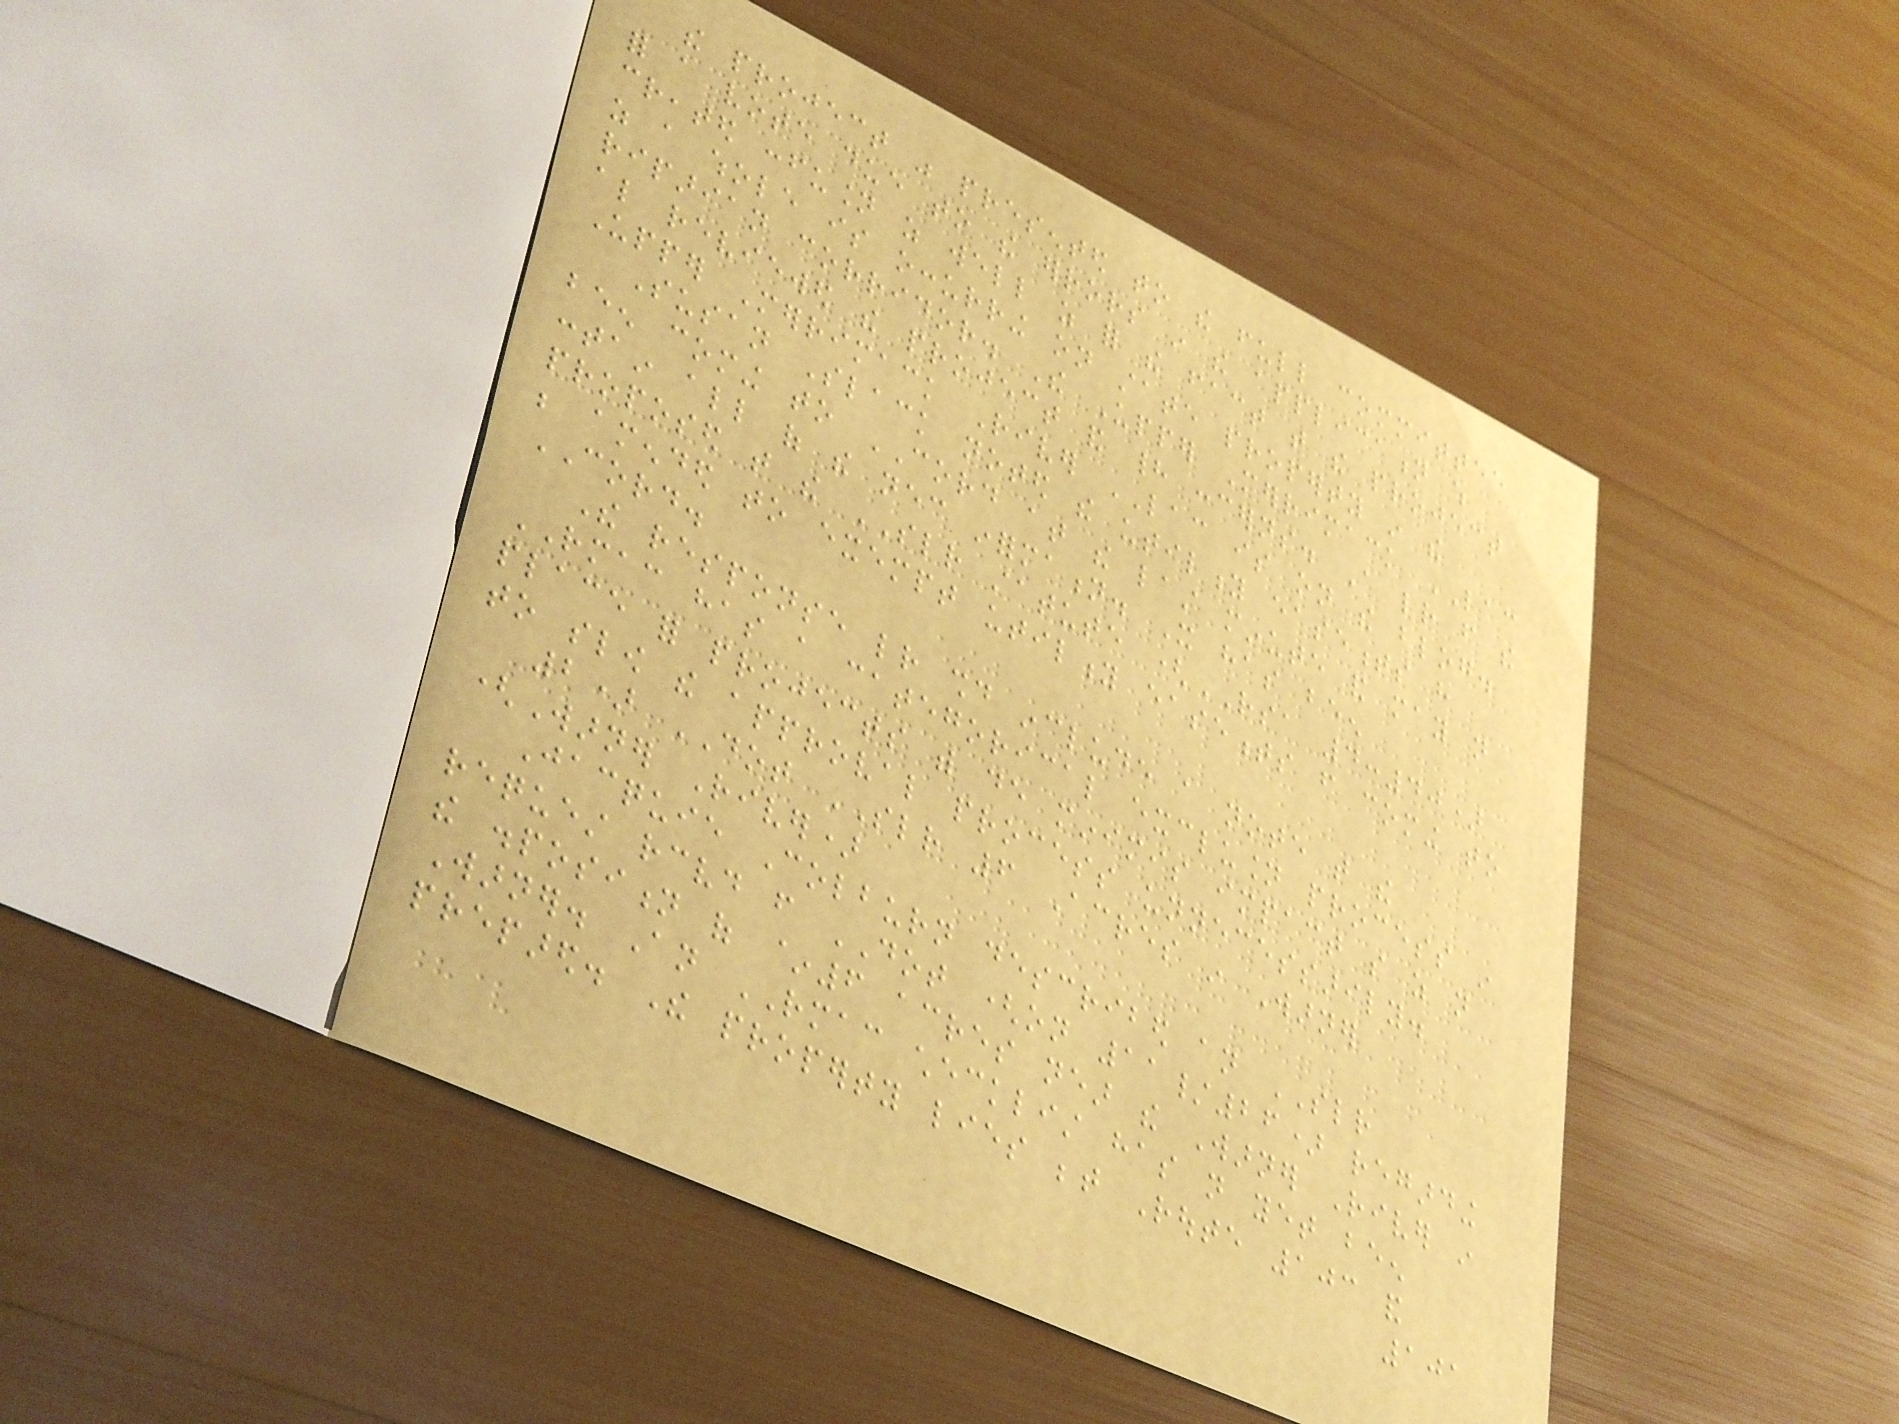the project was presented to the full committee
for a vote due to the errors in the application which
created confusion as well as for the fact that the project
as a whole is occurring on state property in the
riparian corridor. The Upper Merrimack LAC
also reviewed the project and had concerns. A letter from the
Upper Merrimack River LAC is on the blog.
Susan Slack noted the utility easements have
been coming to CORD at the last minute and may not
contain all of the necessary information. It has been
proposed that the SLR statute (RSA 4:40)
be amended to exempt utility easements from coming to
CORD.
The response letter should include a note that the
RMAC has a categorical exclusion process in
place for projects with de minimis impact so as not
to slow the approval process unnecessarily.
2) DOT SLR 6 Acres in Warner
(Warner River)
Jacquie Colburn described an SLR
request received from DOT (on 11/26) regarding
the disposition of ~6 acres near the Warner River in
Warner. An RMAC checklist has not yet been
prepared. The property lies between Route 103 and
101
